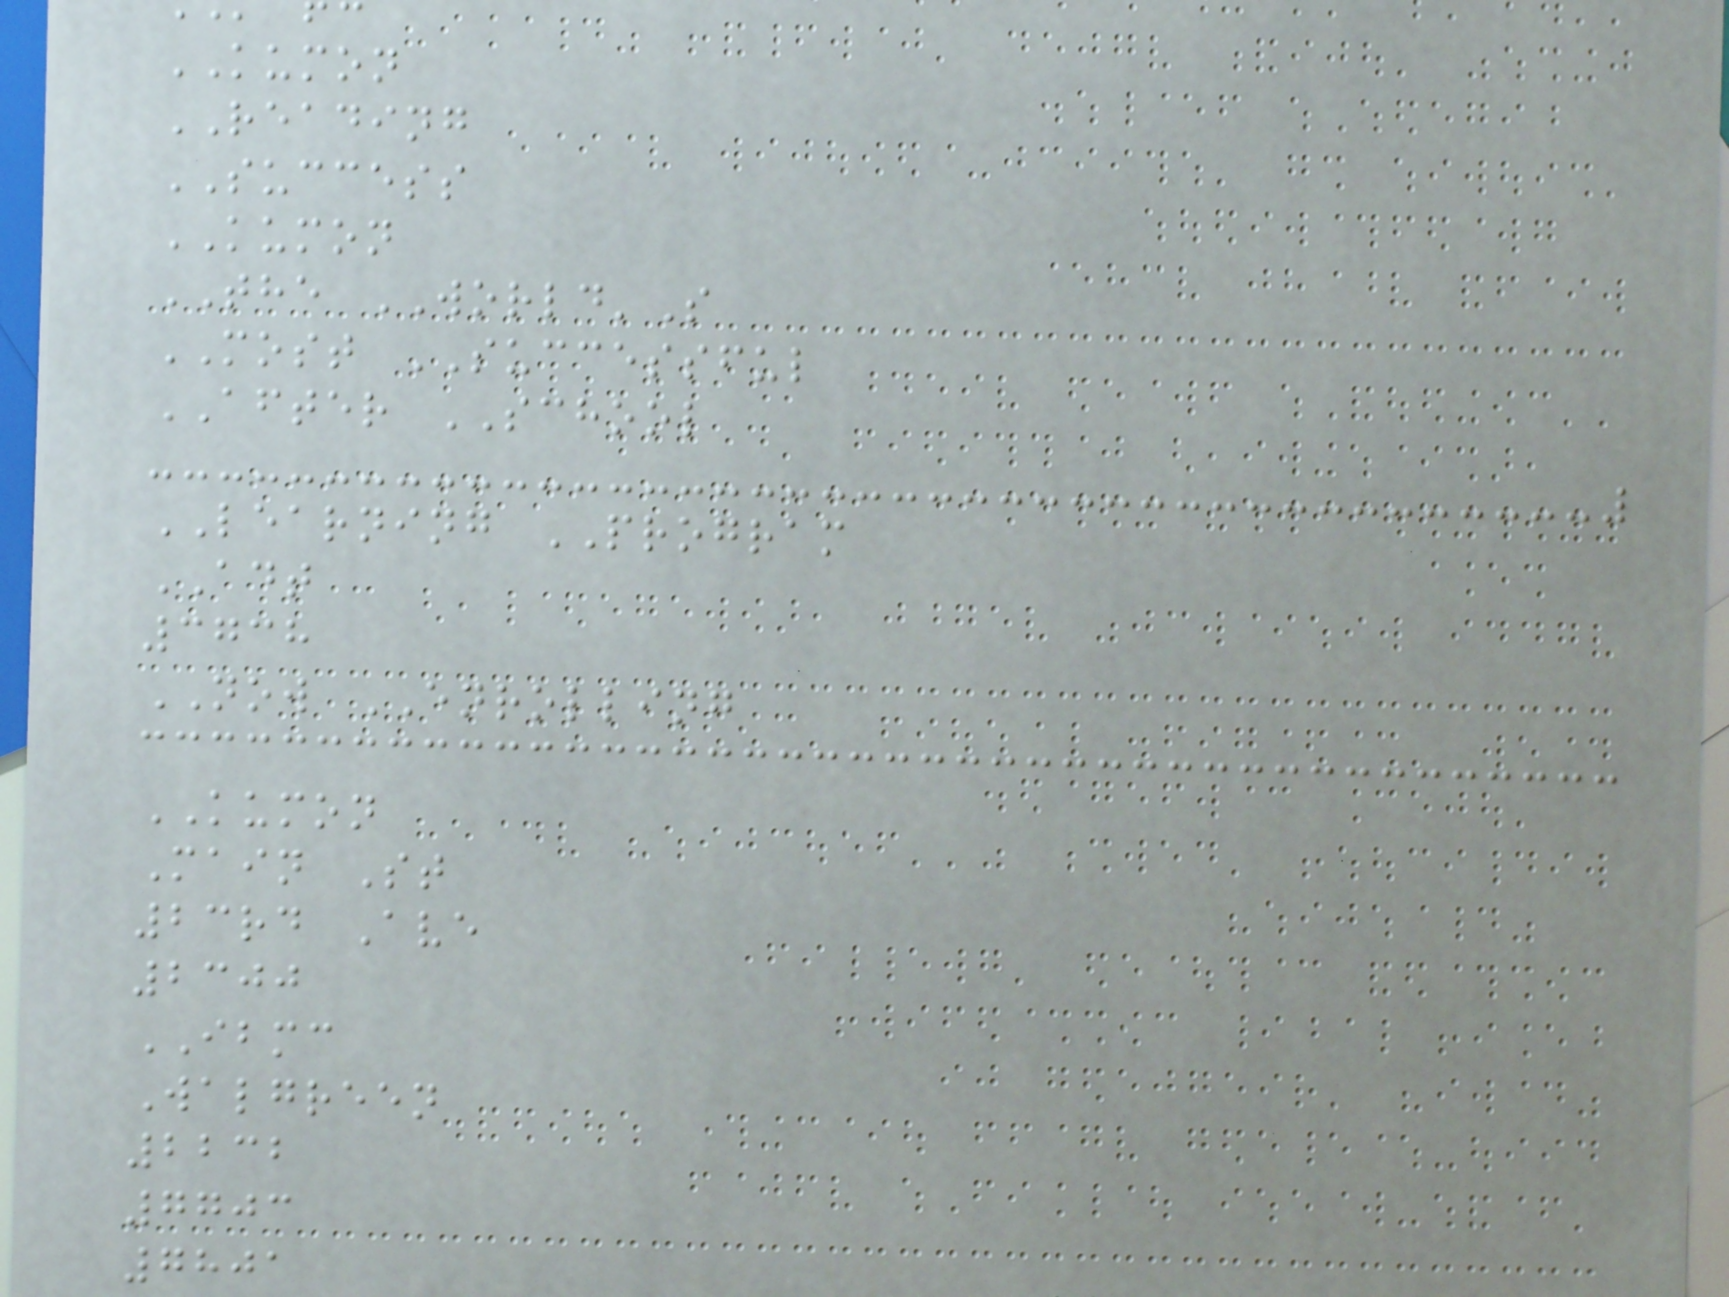KUMON
READING
SUCCESS
KUMON
THE WORLD'S
MOST SUCCESSFUL
AFTER SCHOOL
LEARNING PROGRAM
ADT
3738
NOW ENROLLING
KUMON
Main St
23rd Ave
2300
IBMC
Walgreen
2232
7703
7801
